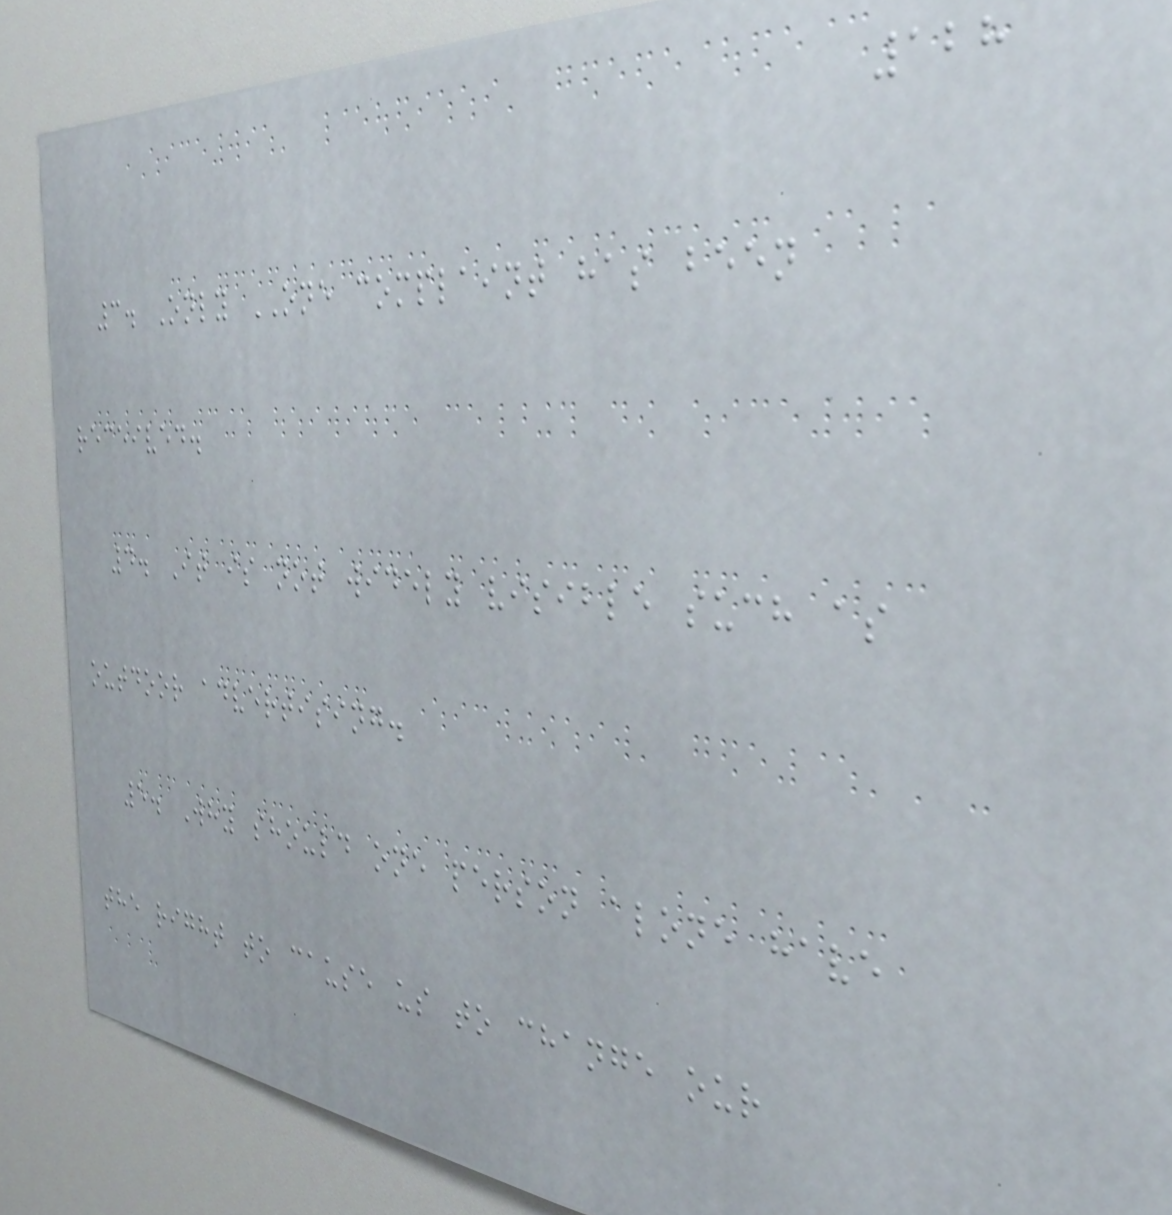128
3. Only ONE complaint has been
received.
4. It is not widely visible such as
outdoor advertising.
5. Why should one person alone have
the right to cause us to change our
